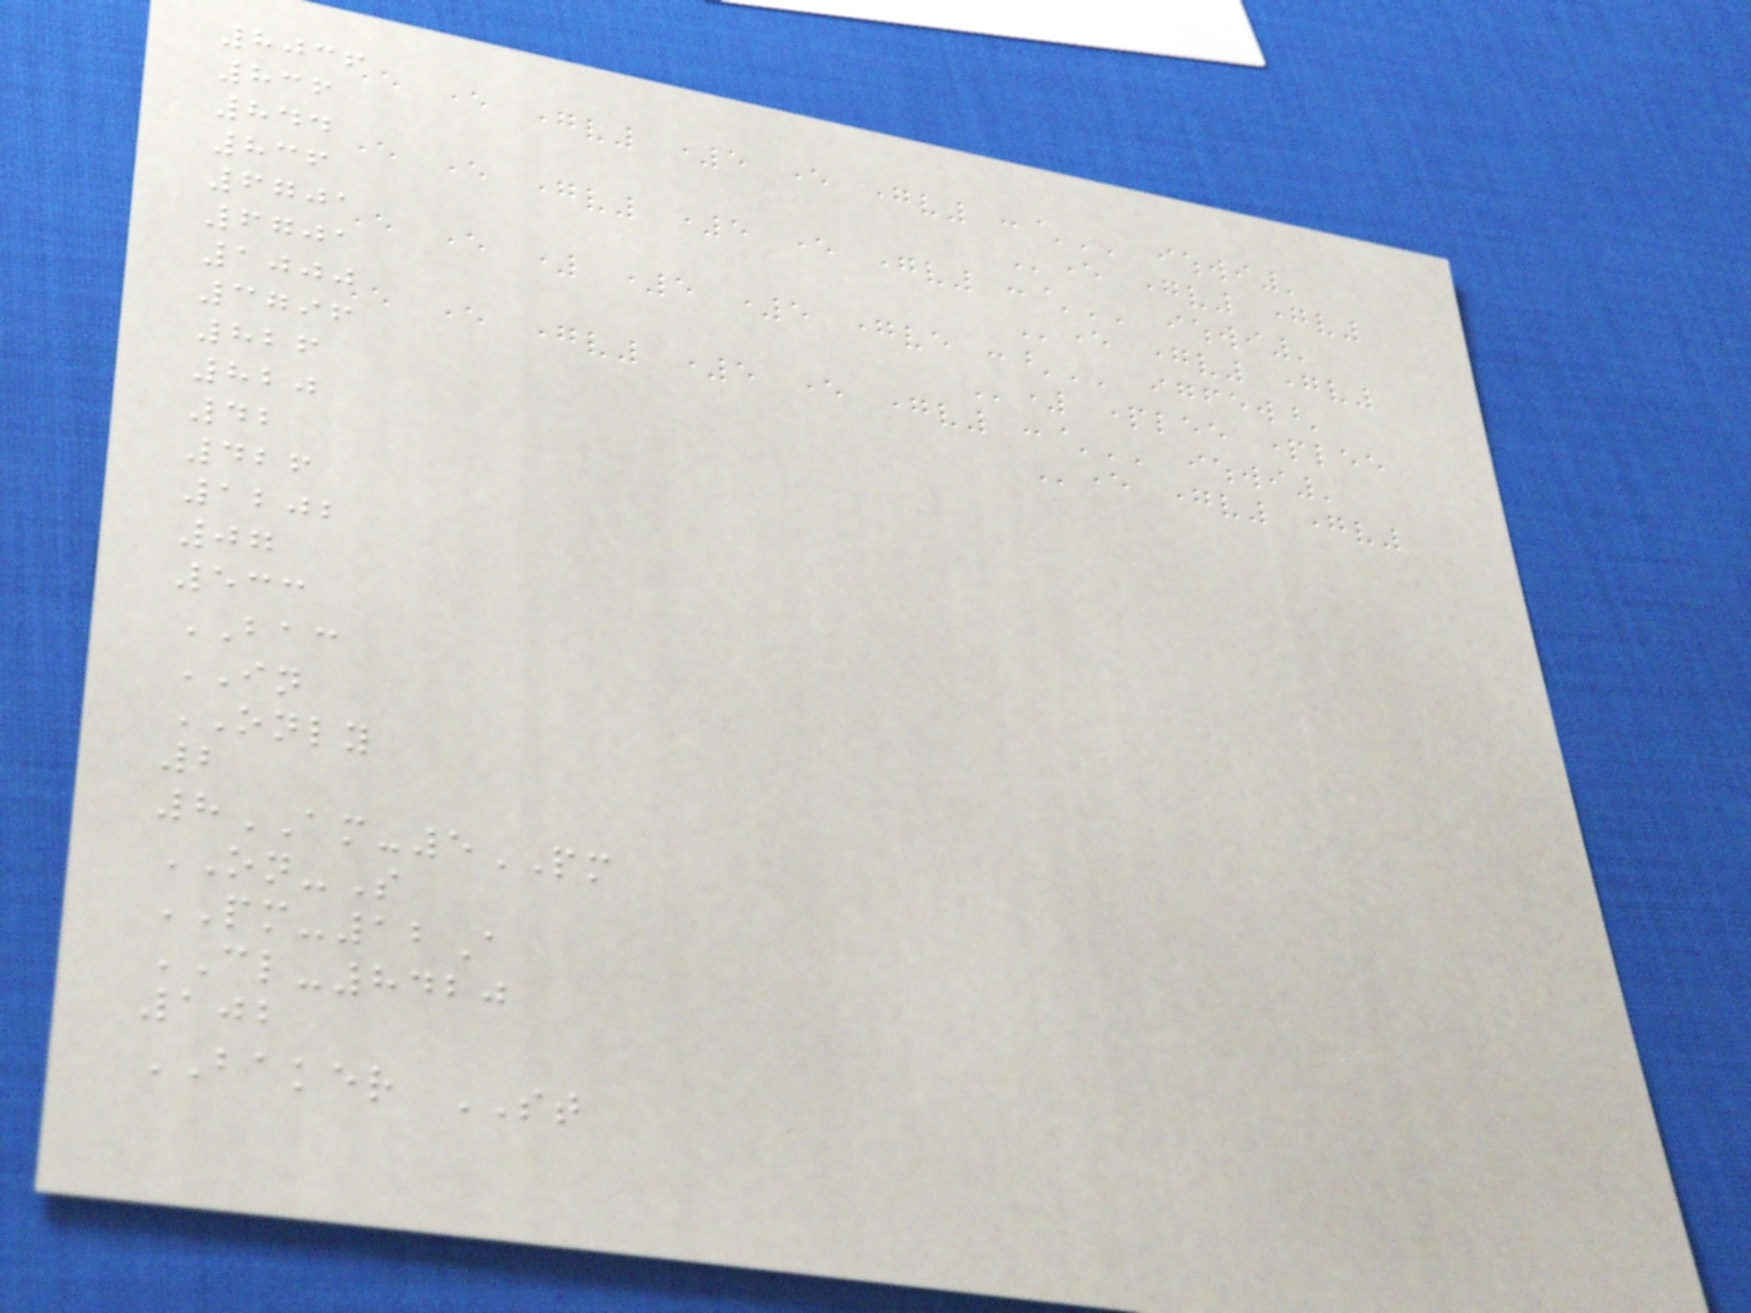8036
836
844
836
6701
6701
1000
3796
826
820
42
426
1202
07
533
BAC
IN
ONLY
2
8AM-5PM
ON-S
PM-12A
CL-8420
102
BAKER ST
